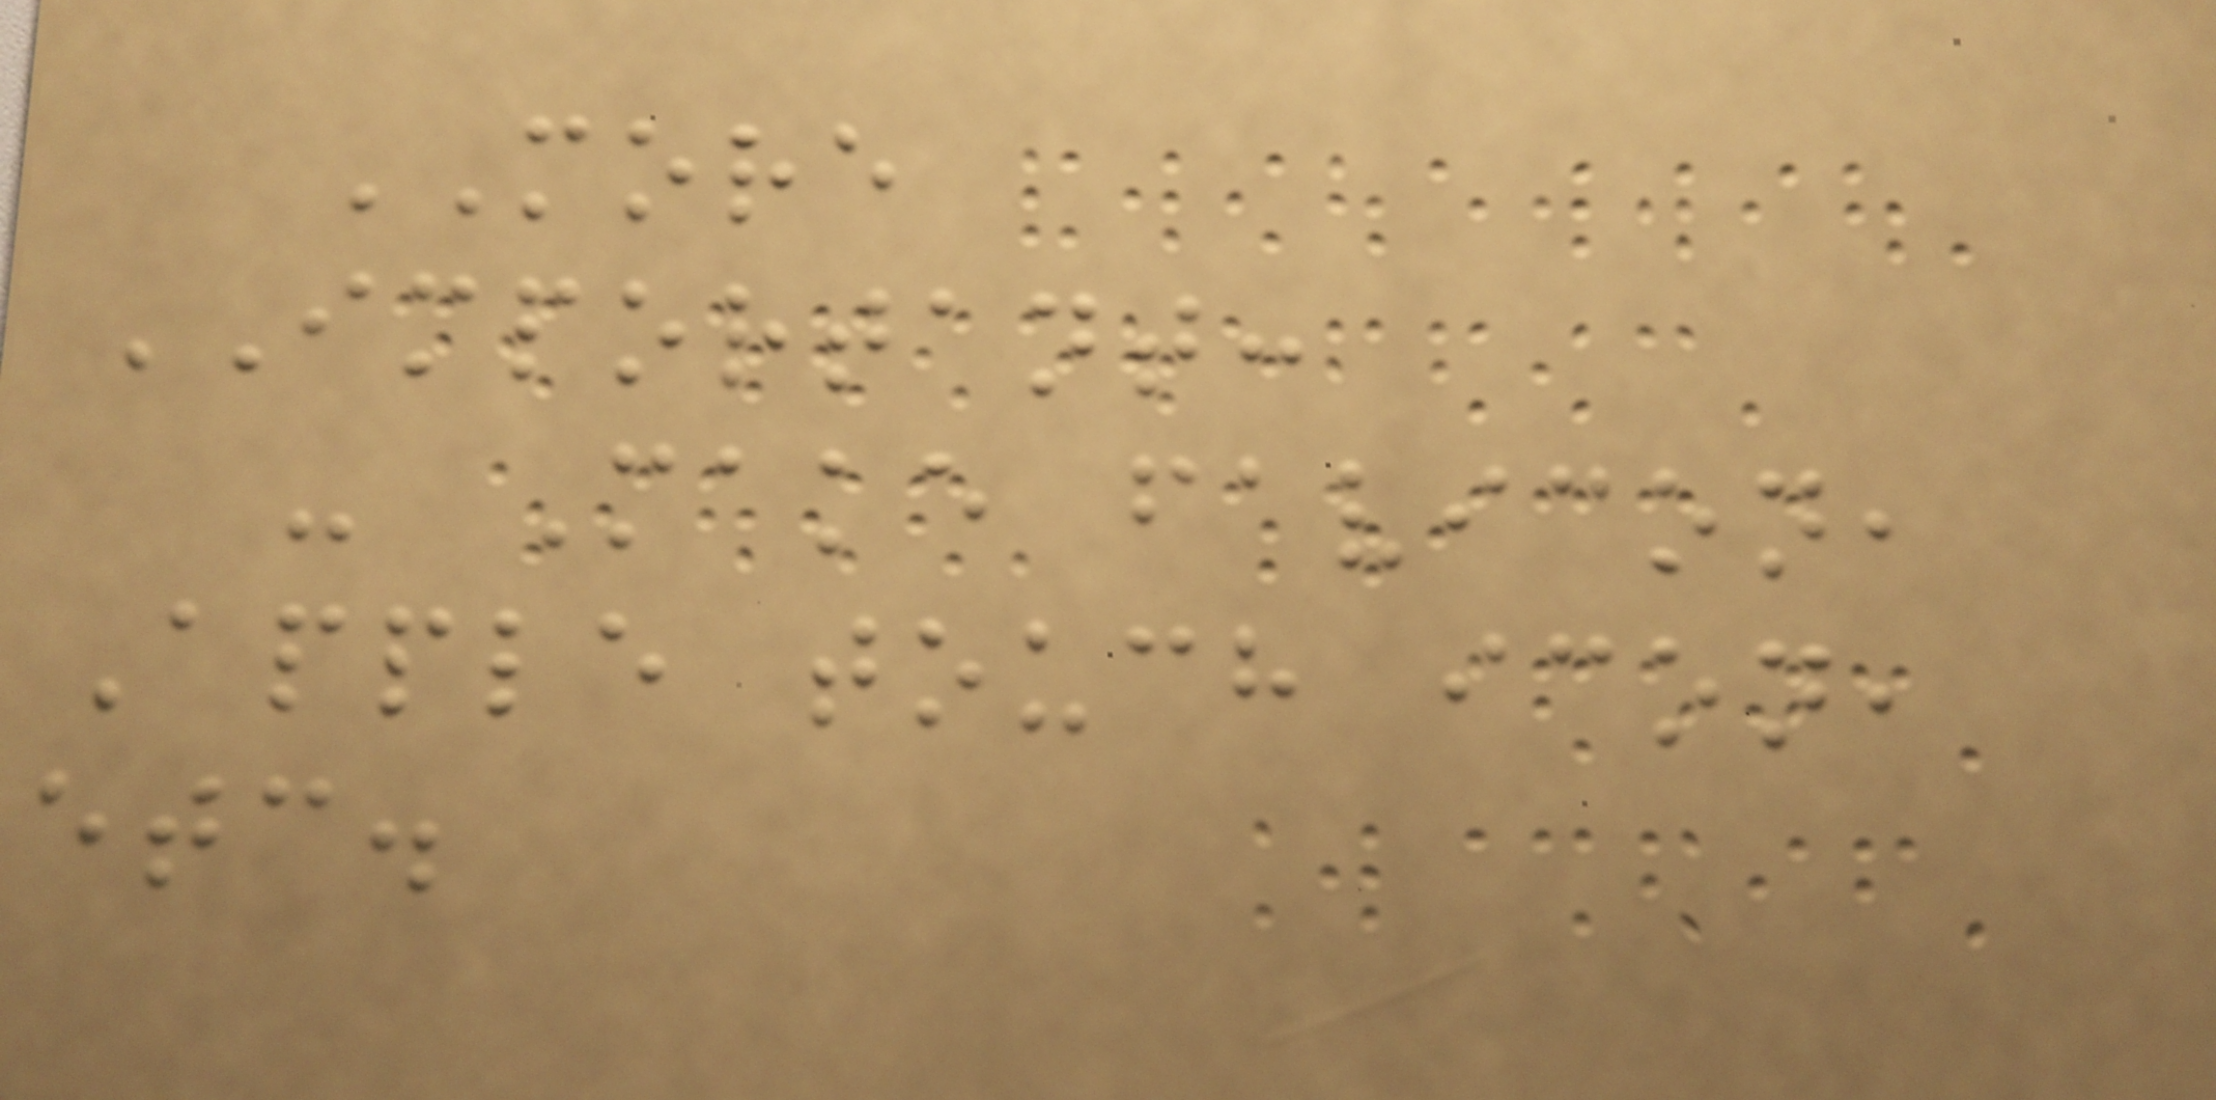MORE
IMPORTANT:
- Make favicon,
Apple touch icon,
etc.
